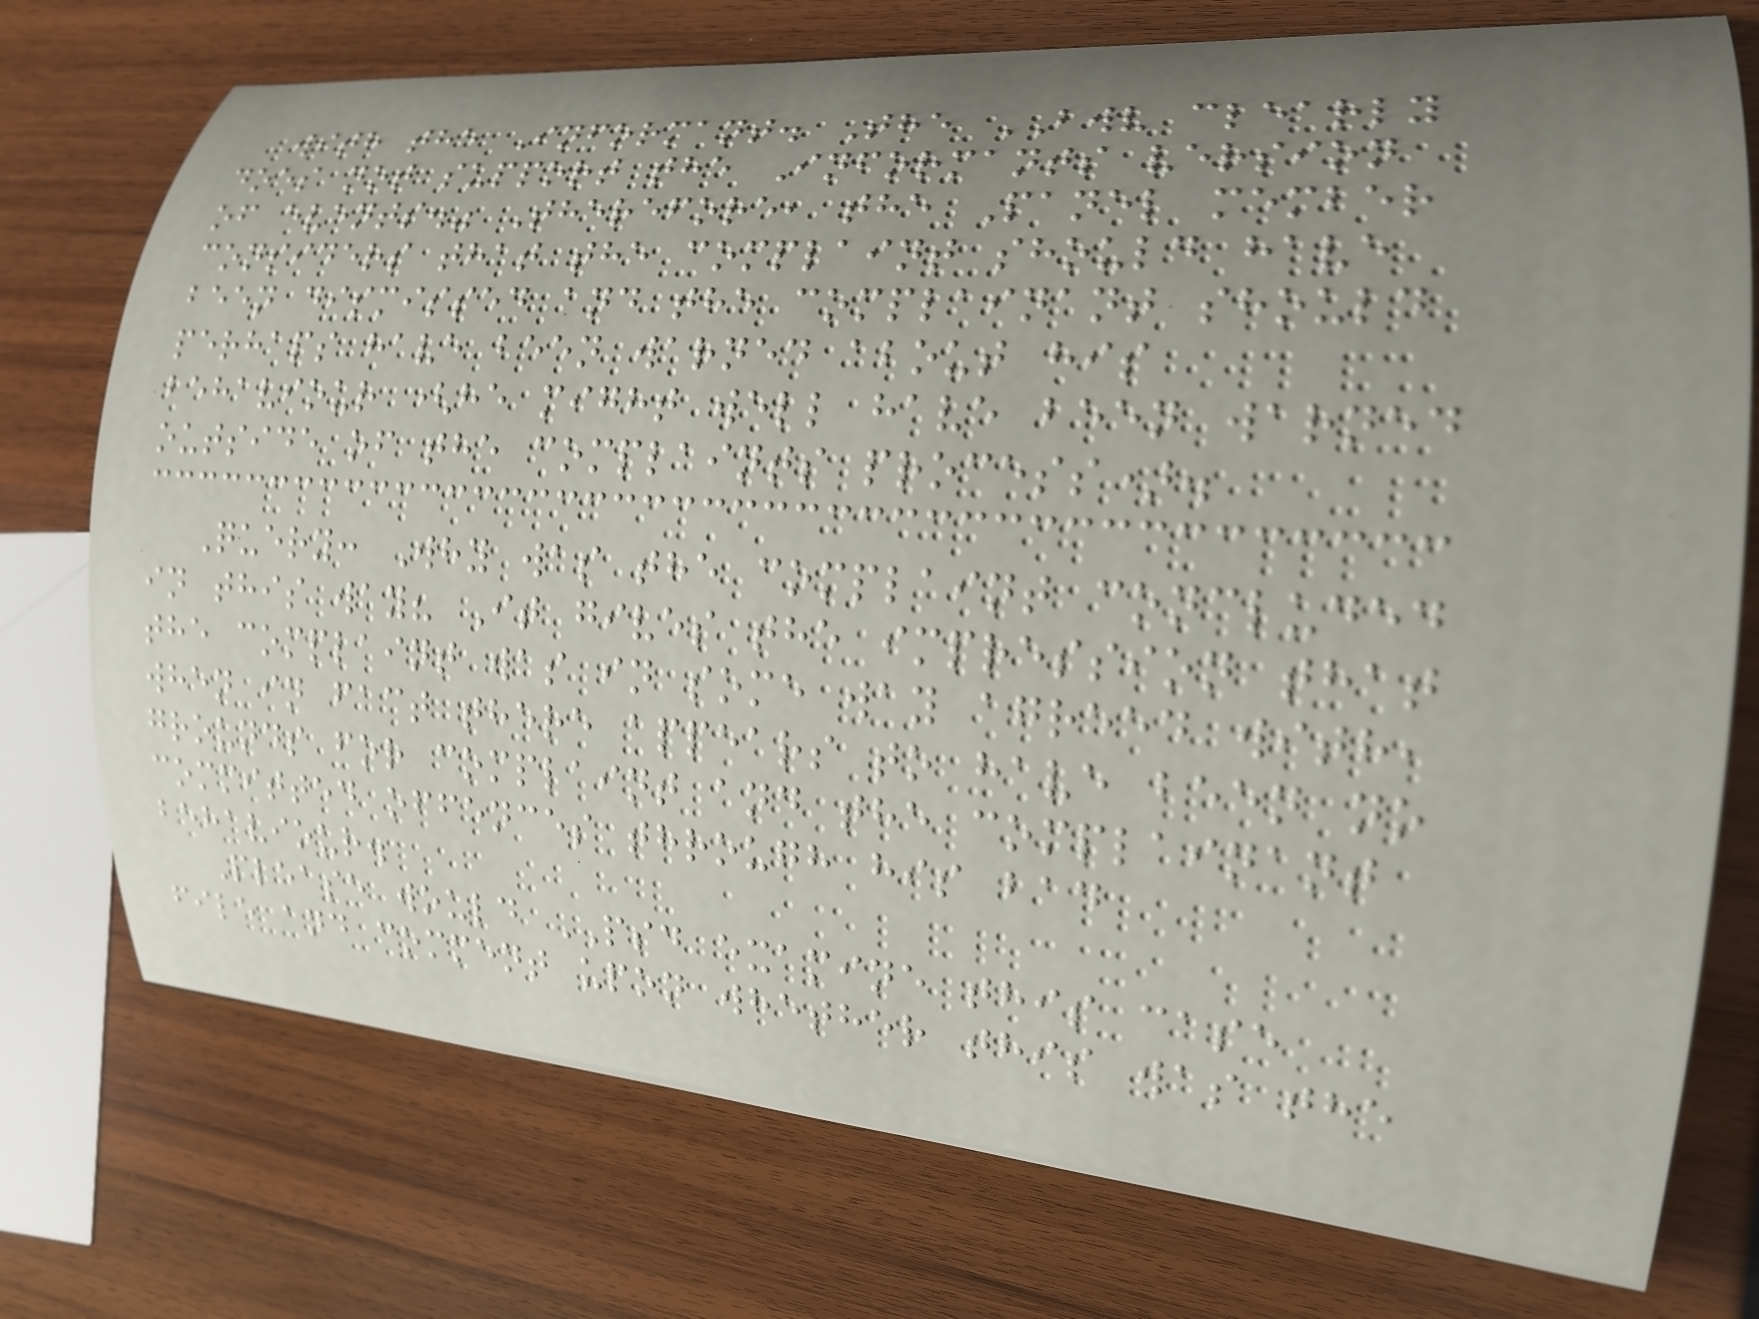with the Informant. The BWV clearly
does not support the Informants version
of events." Therefore, the Panel member
considers that the complaint should have
been dismissed and the complainant should
perhaps have been warned about his
behaviour (he might well have been warned
outside of the complaints process).
Query: Why was the complaint concluded
in this way? It gives the impression that
the complaint was in some way agreed with,
when in fact there appears to have been no
grounds for complaint and the complainant
committed offences through his bad
behaviour.
Please would PSD examine this case
file and comment upon whether this was the
